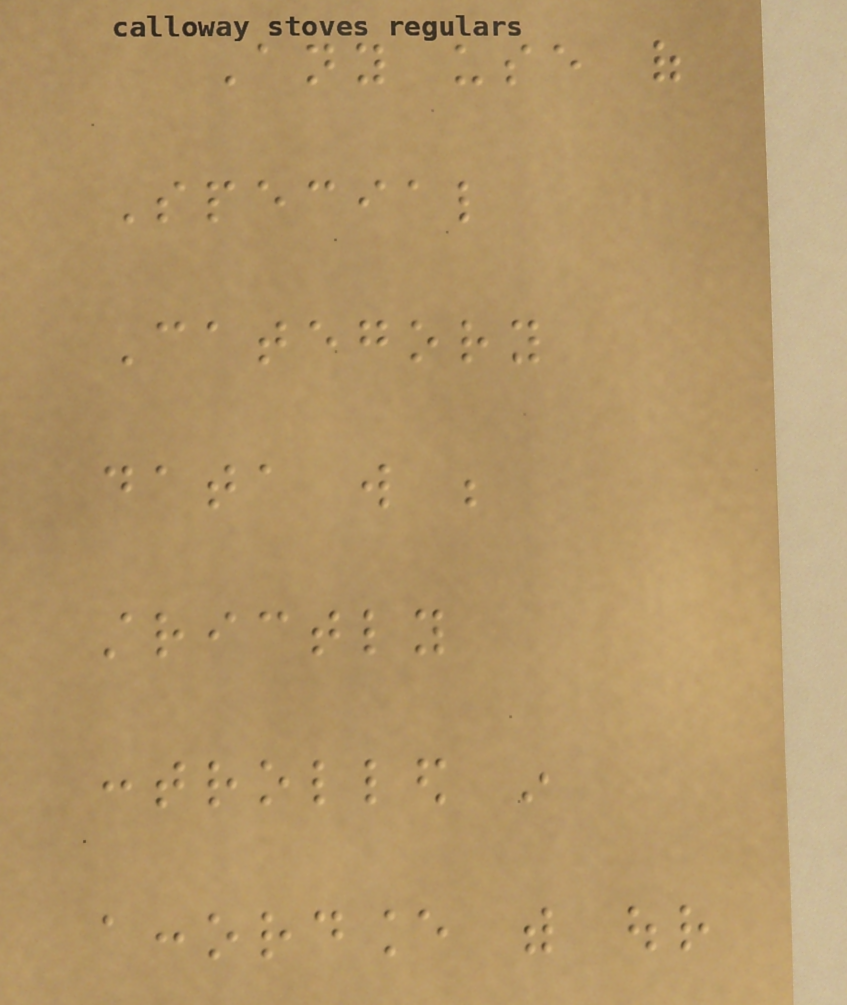Any use of
Special
Category
data will be
strictly
controlled in
accordance with our
